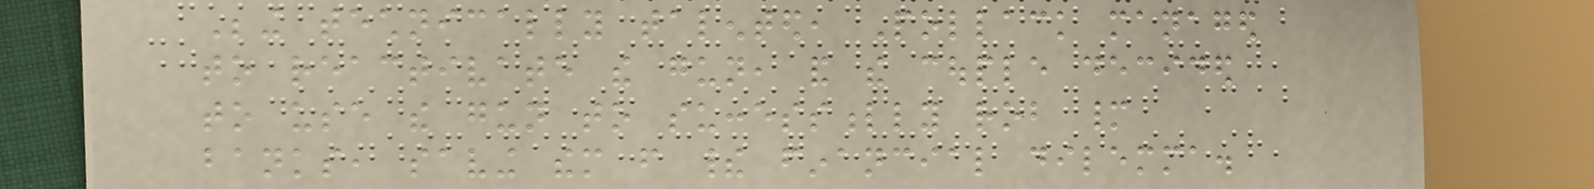Being technically talented, Pollack managed
to reactivate the gun, and the couple decided
to use the gun to successfully rob many
banks, saving them from their financial dilemma.
